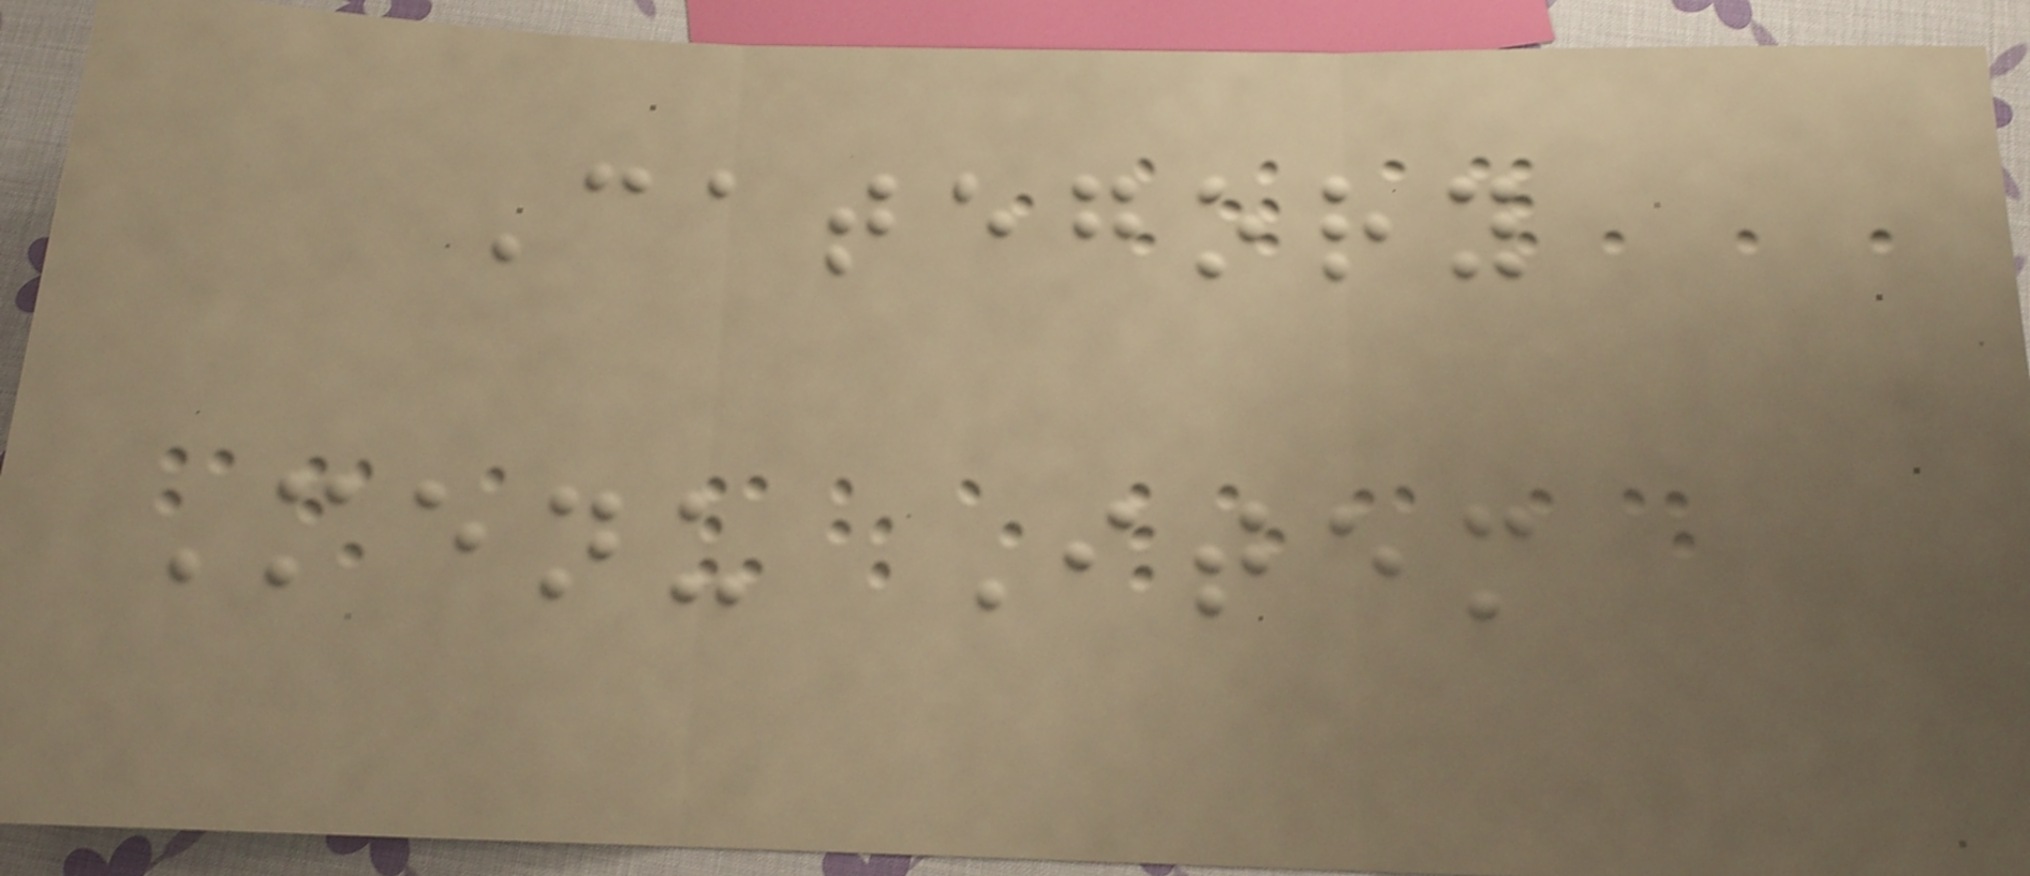Category
Menu Item
